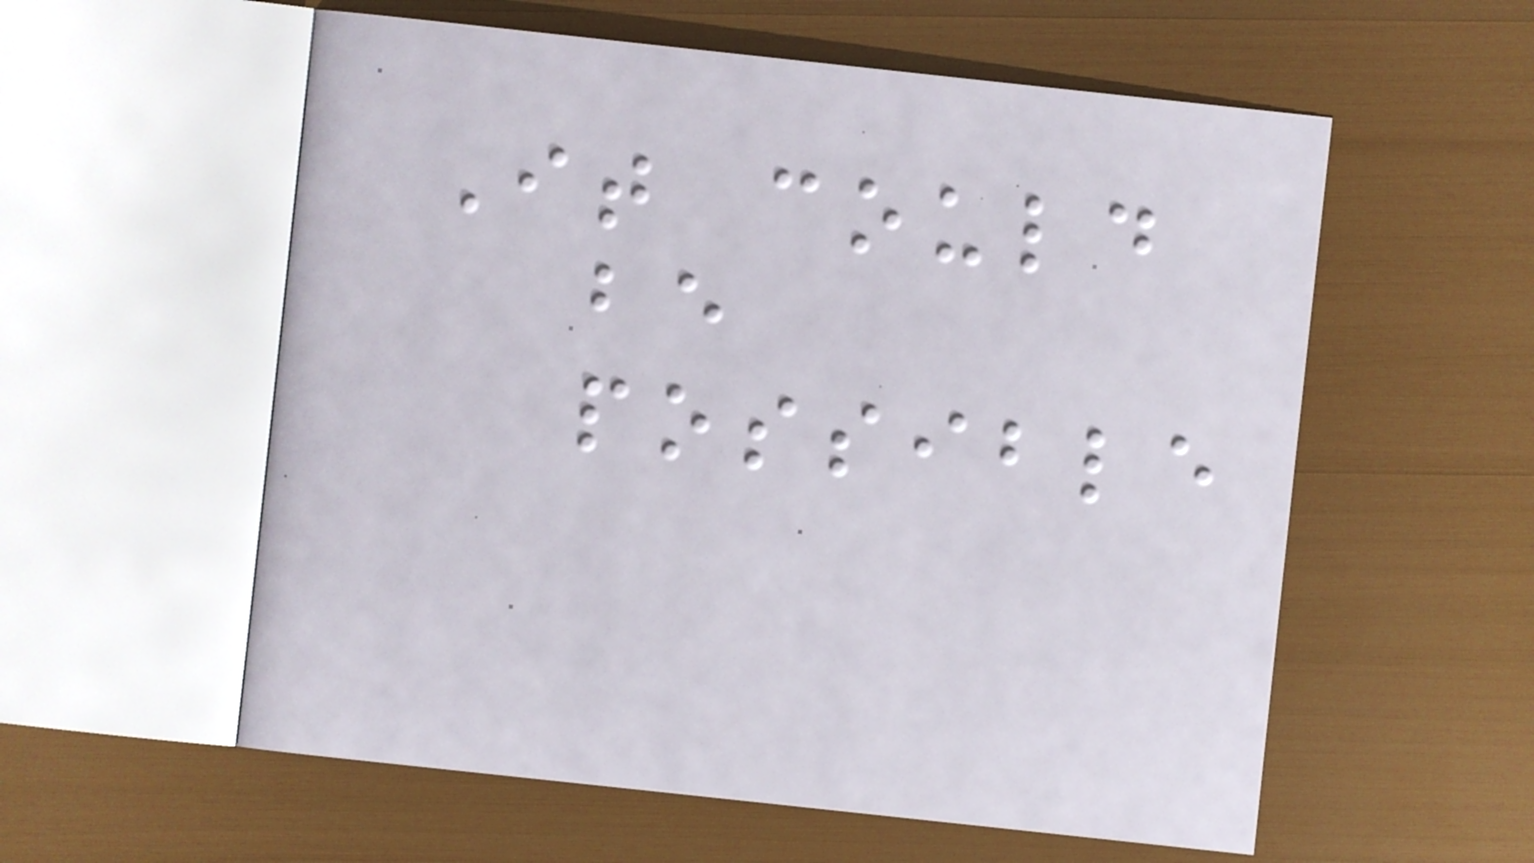It could
be
possible
